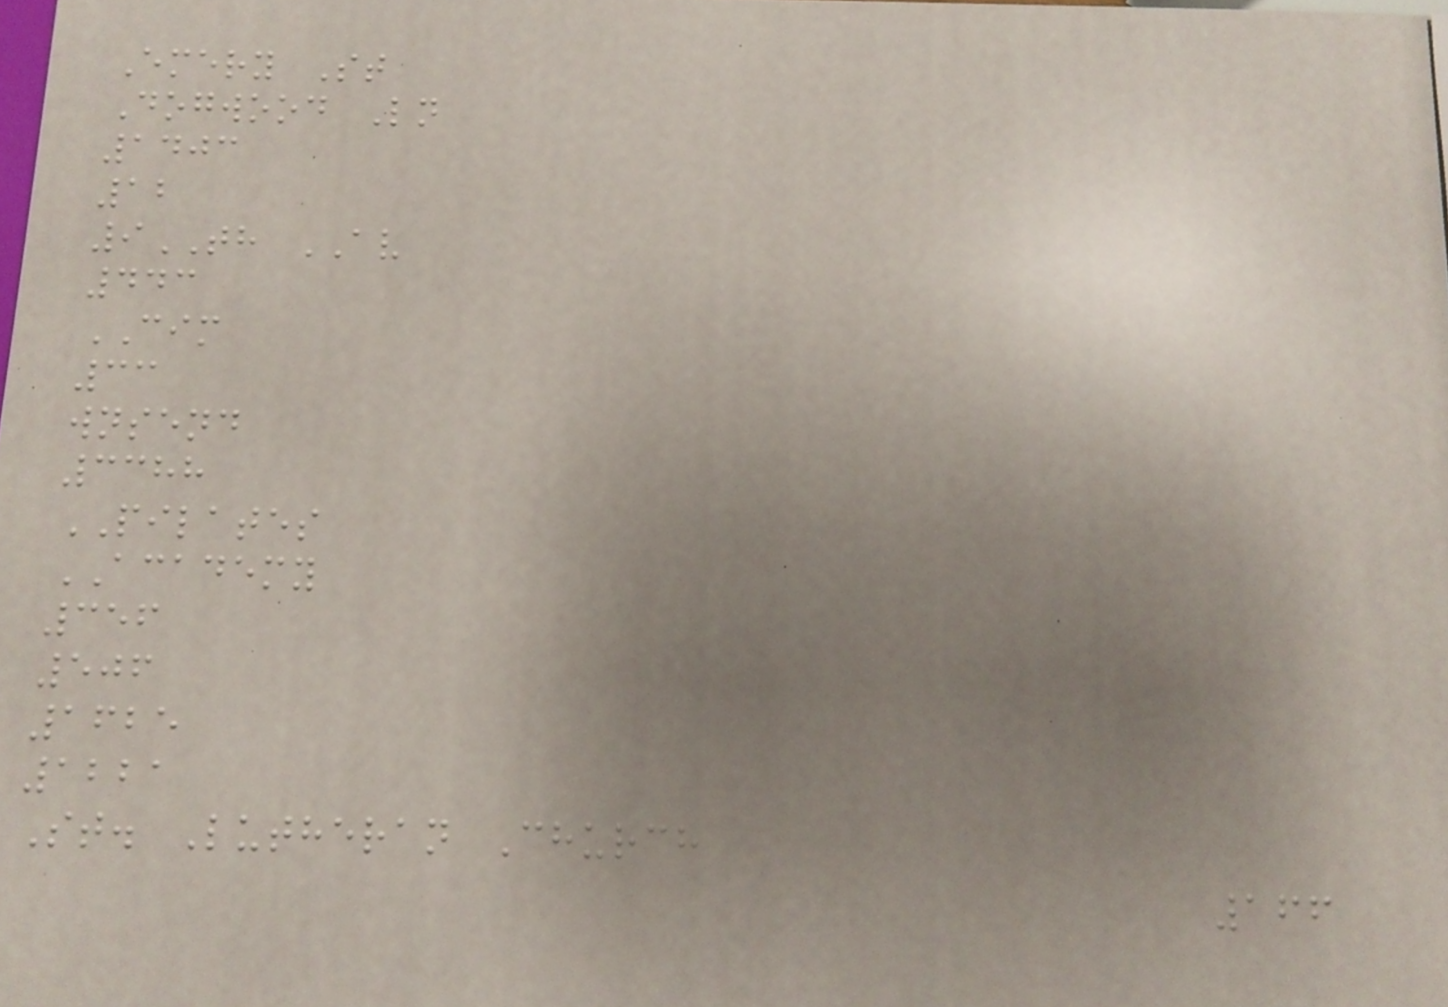Emery St
Dogwood Ln
1403
12
9TH AV
443
CIM
33
wnsend
3388
PILATES
ACADEMY
356
506
1625
1221
St. Lutheran Church
166
